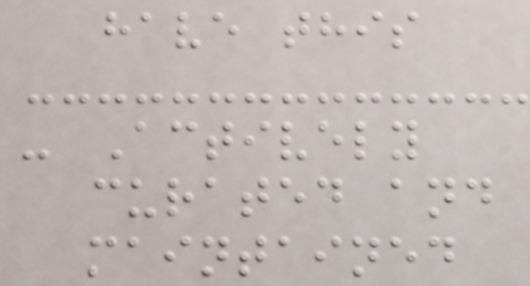have this
- Actively
curated and
maintained
